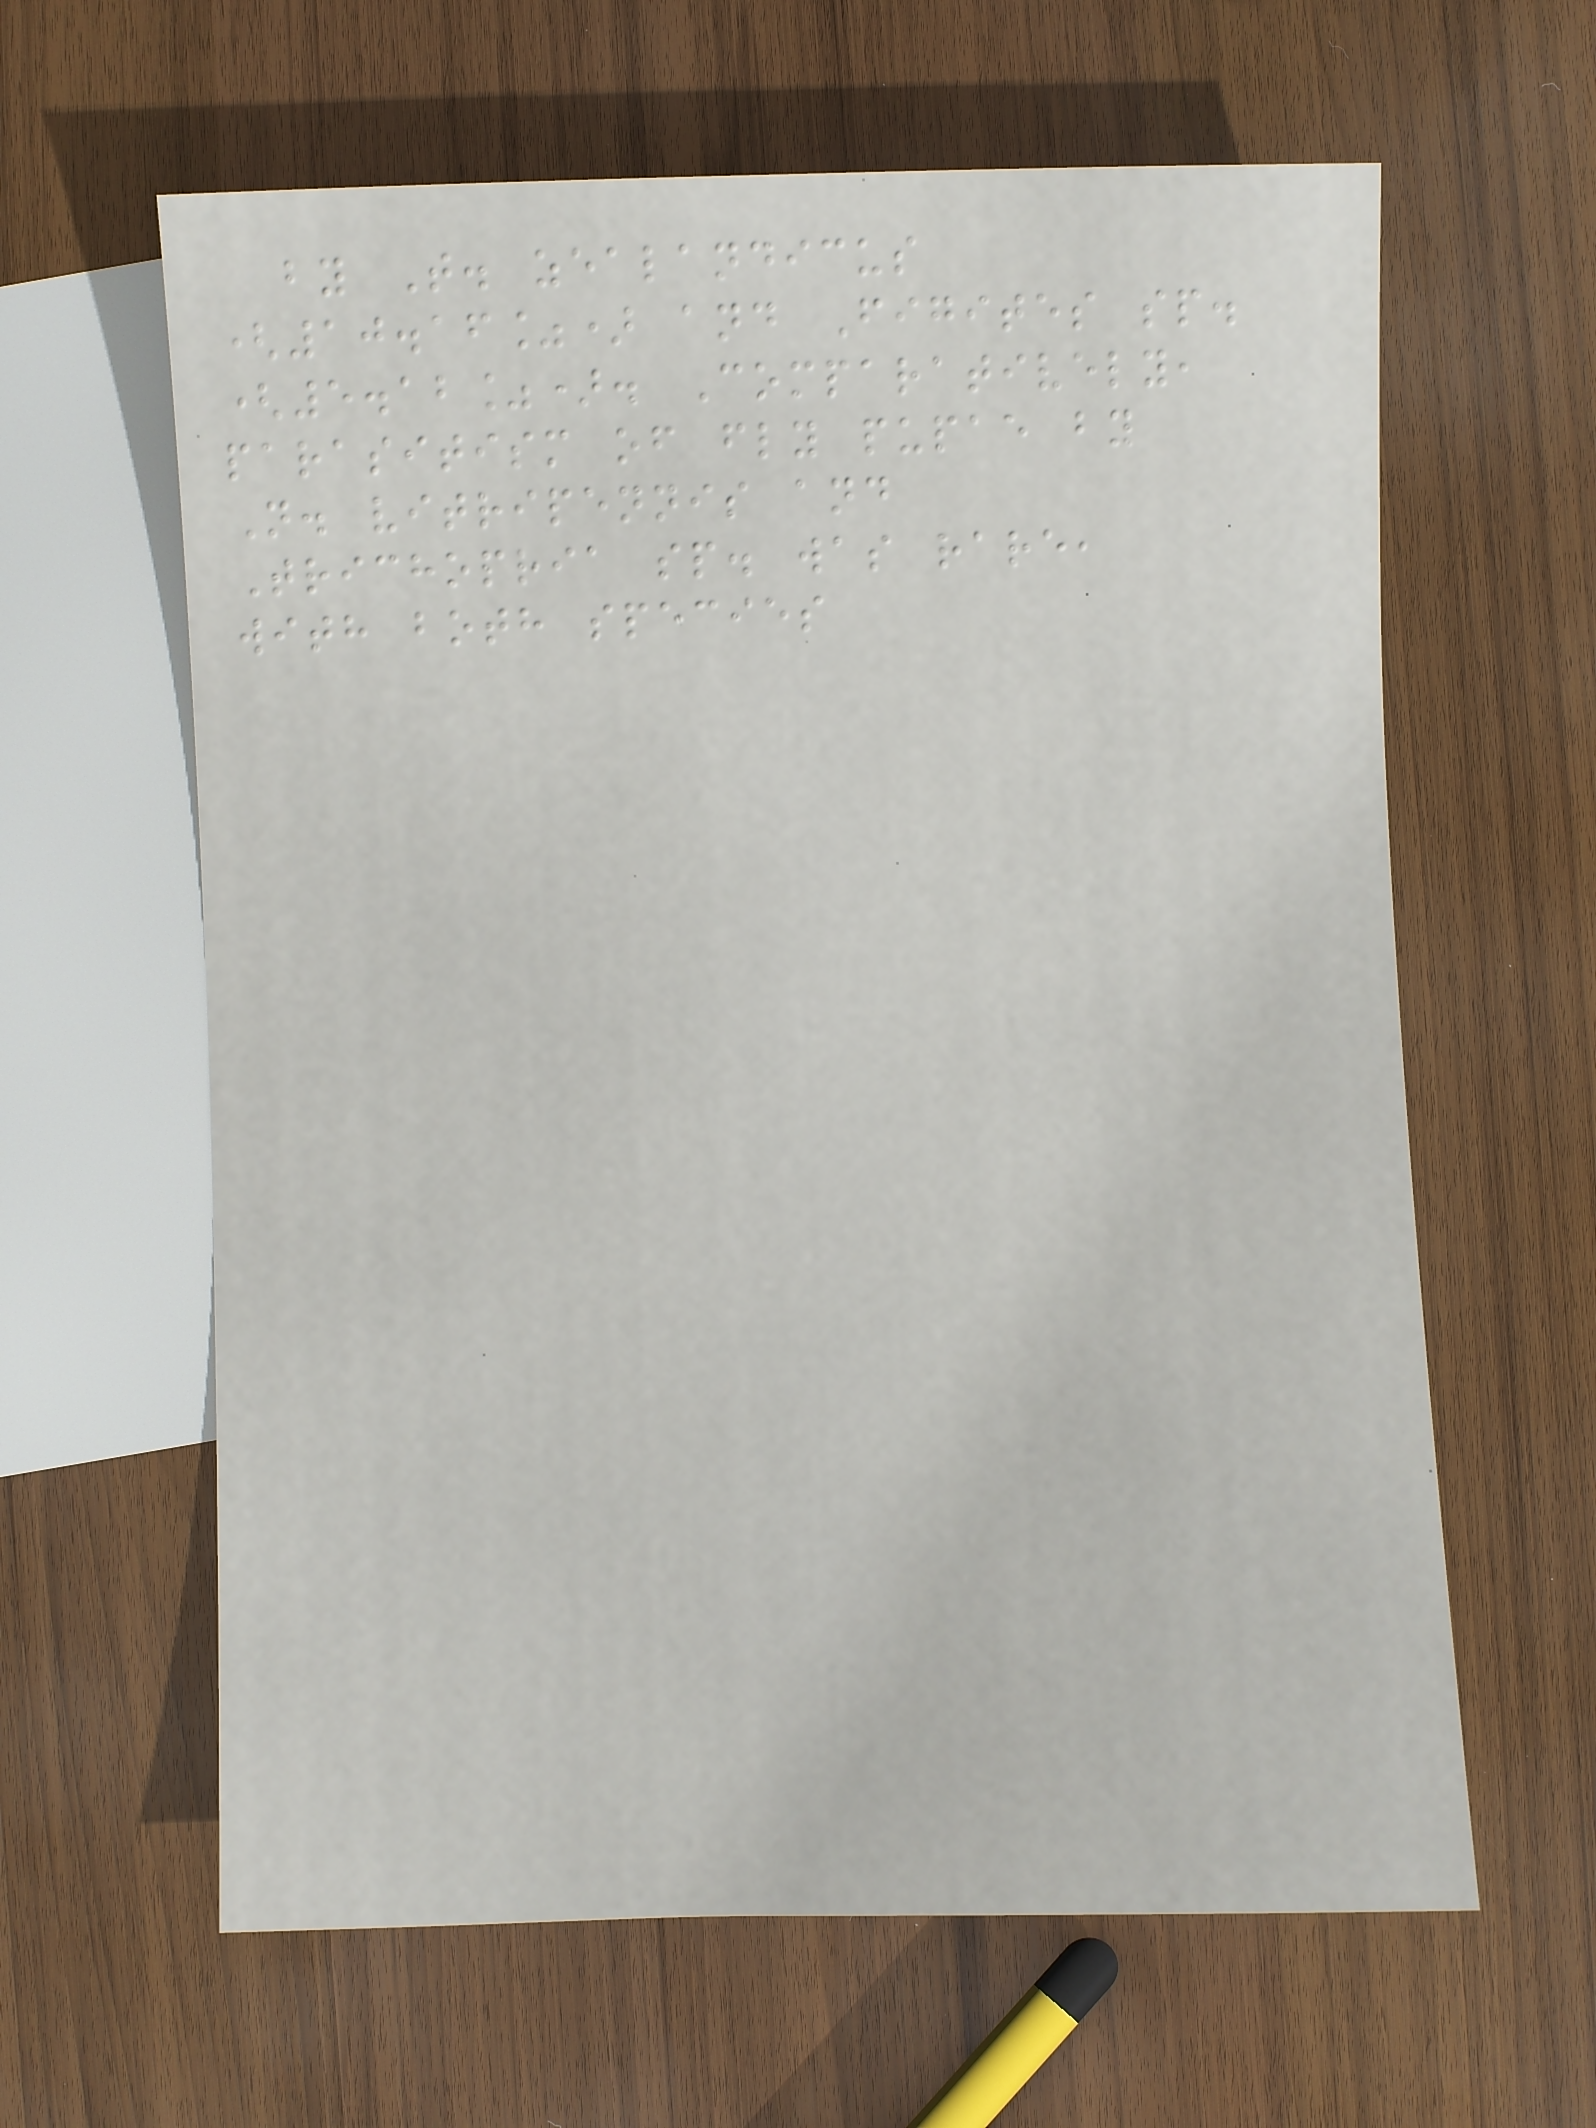by T. zealandicus
(10.16%) and Figites sp.
(5.12%). Comparatively,
parasitism of fly pupae by
N. vitripennis and
Trichopria sp. was rare,
with both species
